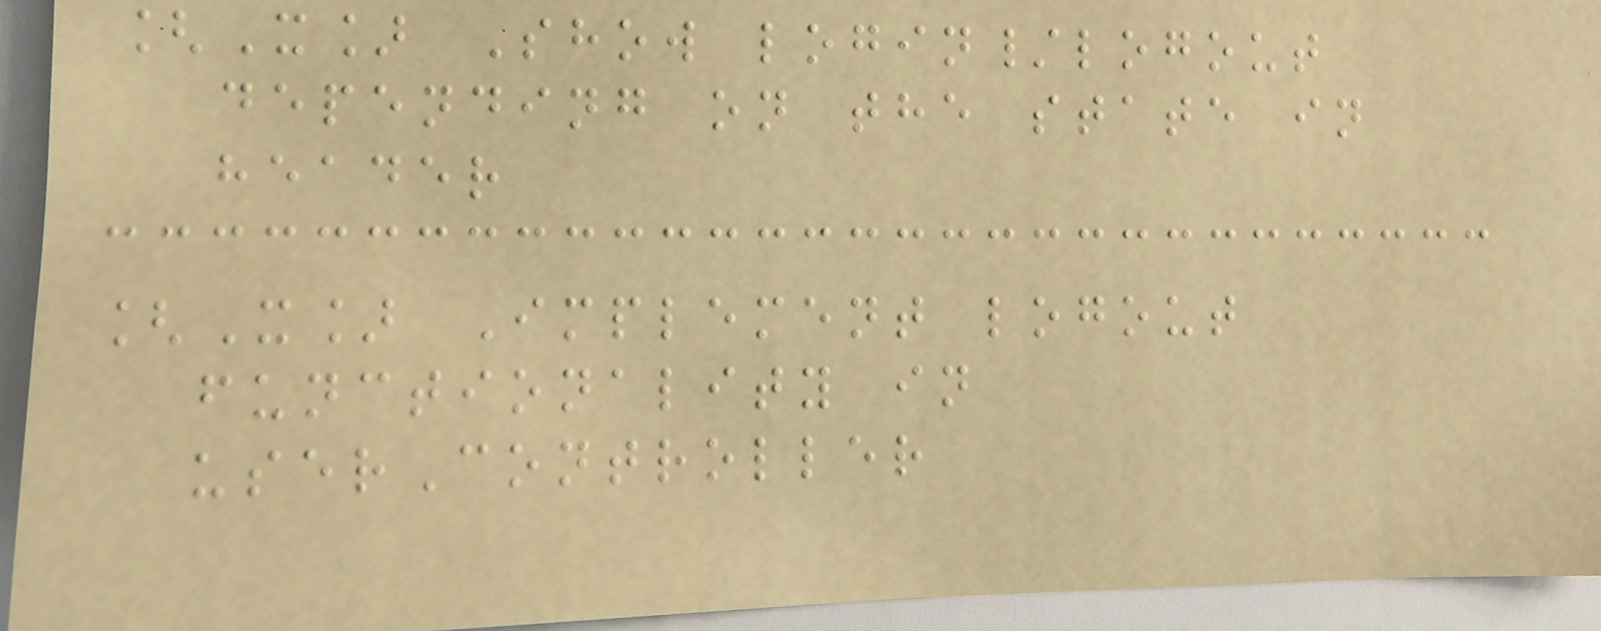[X] Show login/logout
depending on the state in
header
[X] Implement logout
functionality in
userController
